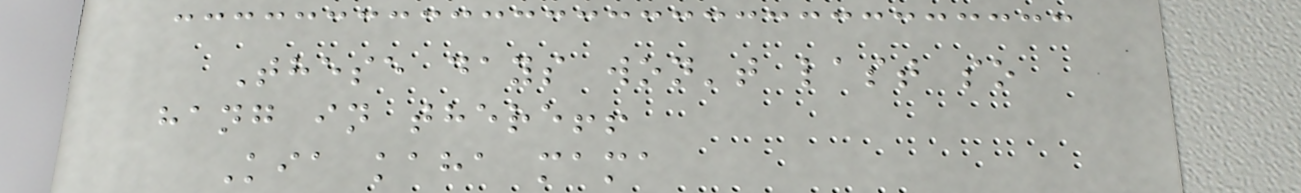These days won't last so
hang in there!!
Kia kaha mama
